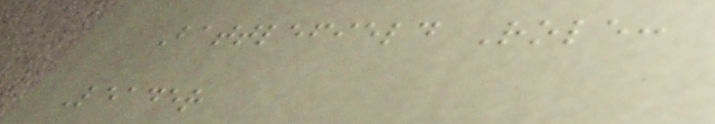Battlefield Role:
Leader
